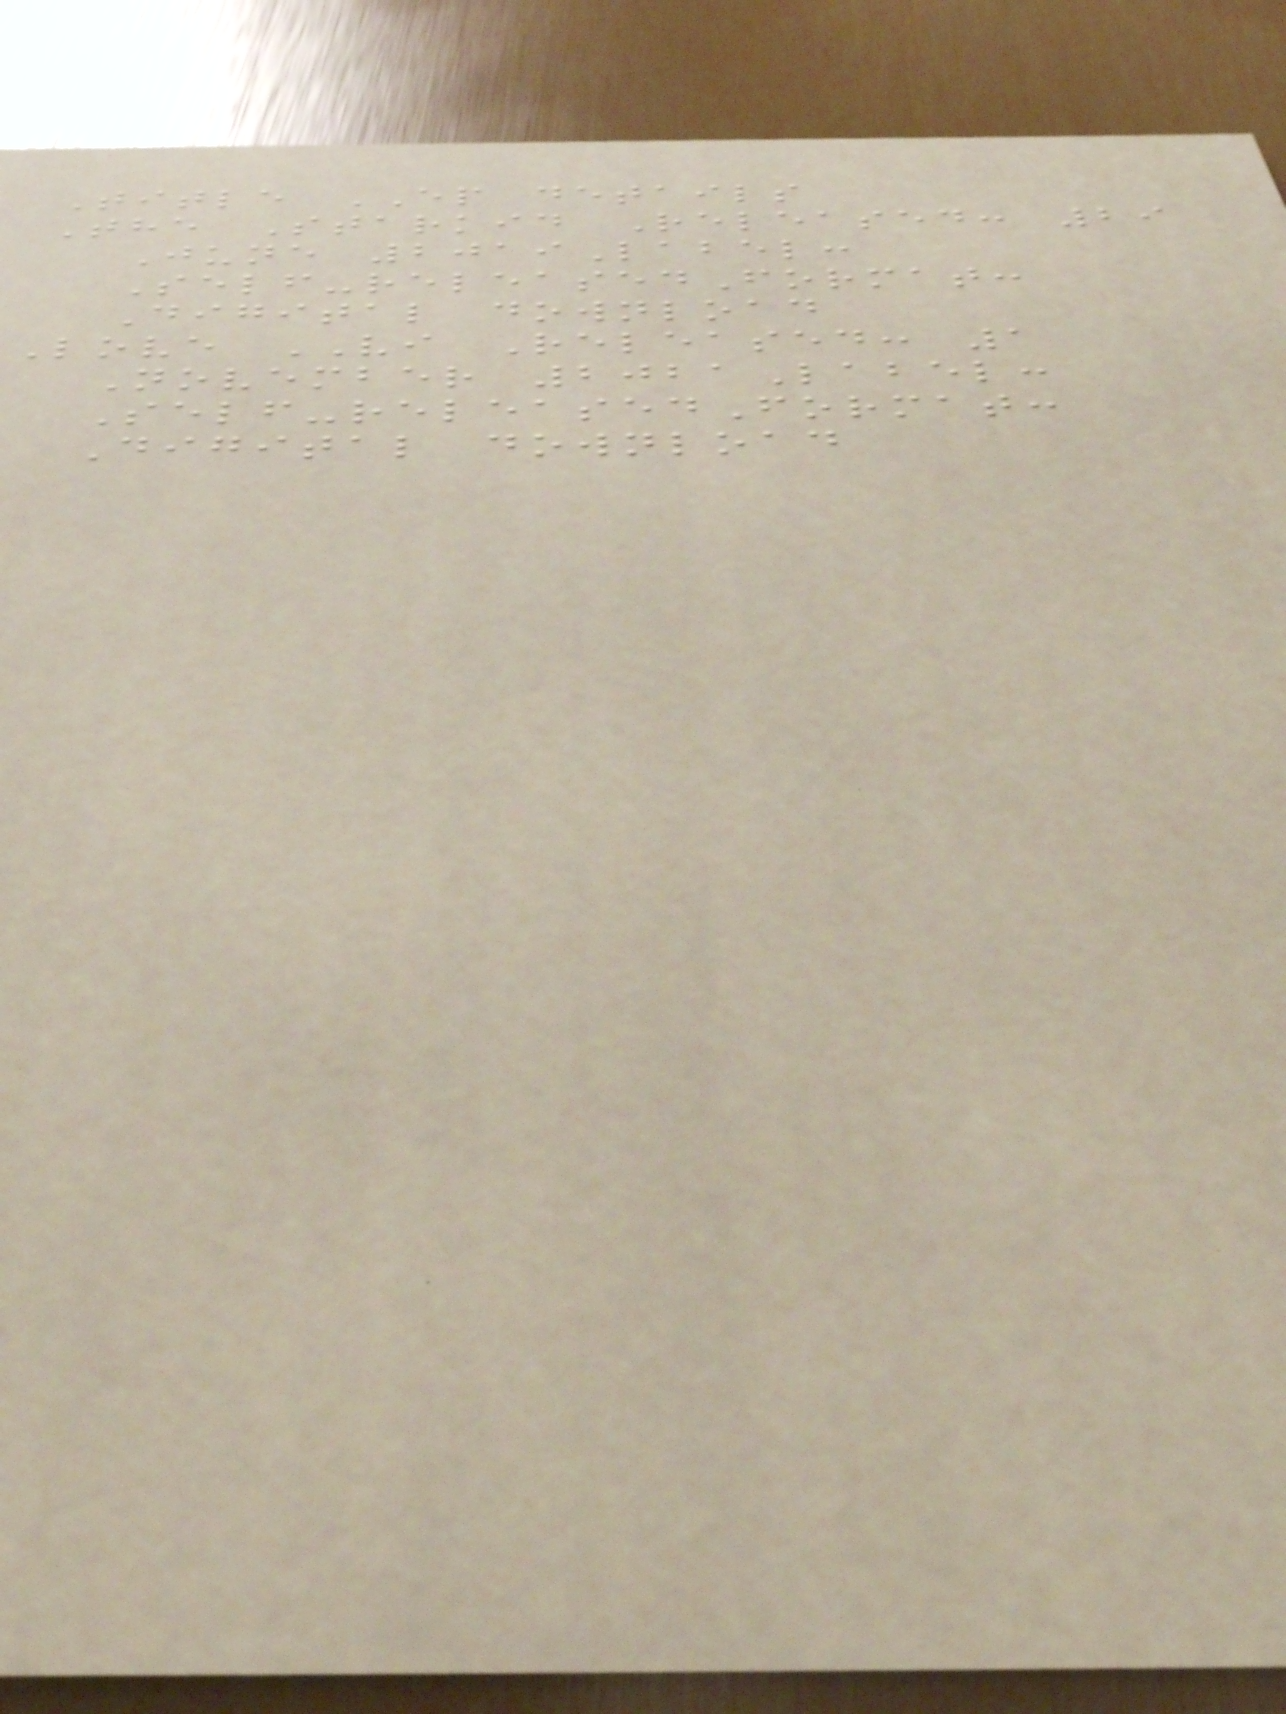Title EP details
The Starkid Released: 29
June 2019Label:
Self-releasedFormat:
Digital download
Love VI Released: 1
November 2021Label:
Self-releasedFormat:
Digital download
